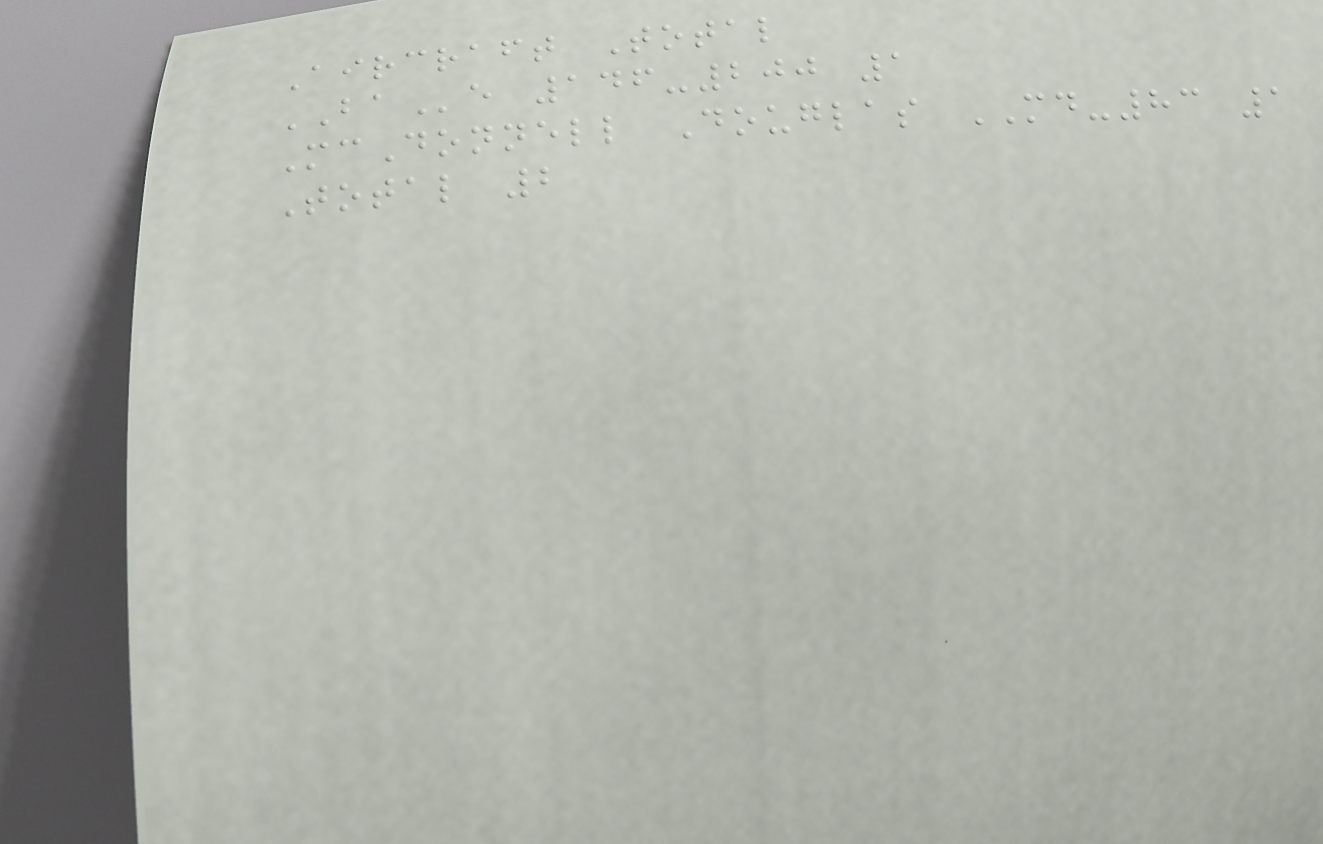Aircraft Total
BAe 146-200 1
McDonnell Douglas MD-83 1
Total 2
